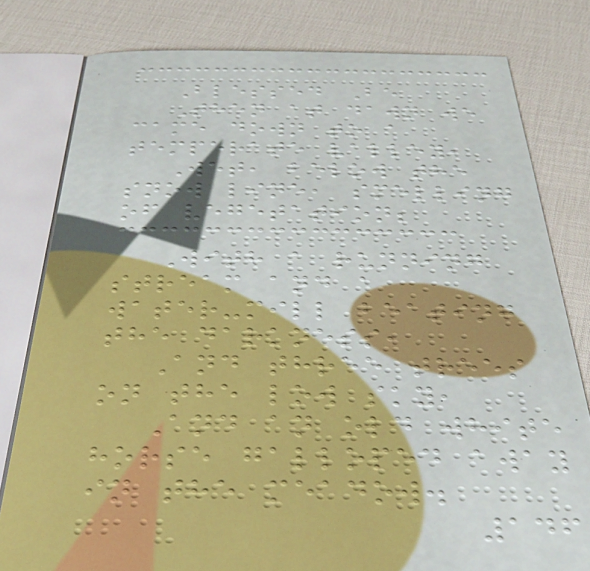Blessed Be
Then at dawn we
came down to a
temperate valley,
Wet, below the
snow line, smelling
of vegetation;
With a running
stream and a
water-mill beating
the darkness,
And three trees
on the low sky,
And an old white
horse galloped away
in the meadow.
146
